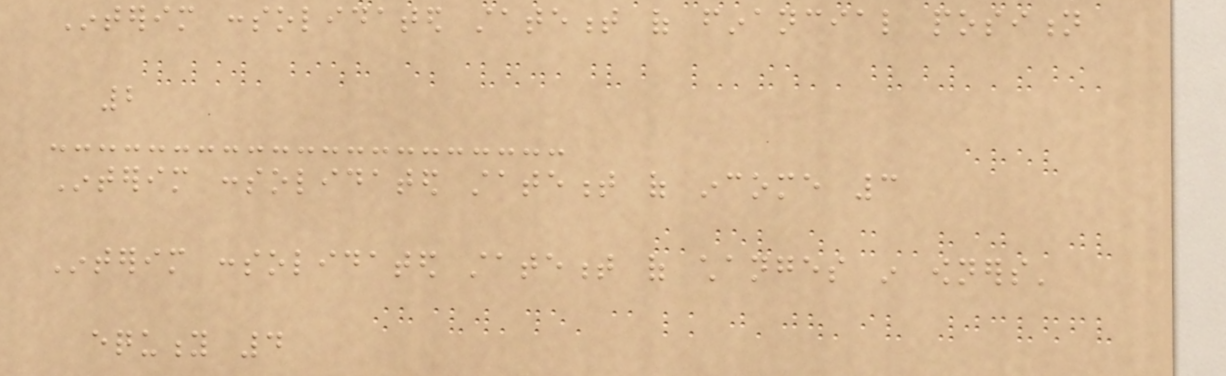Interim consolidated statement of financial position
2
Interim consolidated statement of income 3
Interim consolidated statement of changes in owners'
equity 4
